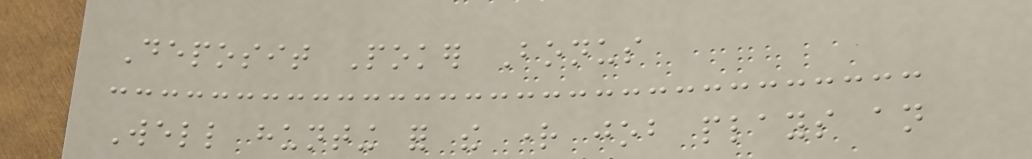Deposit Poker Bonus
Well hunting for the right job plays an
